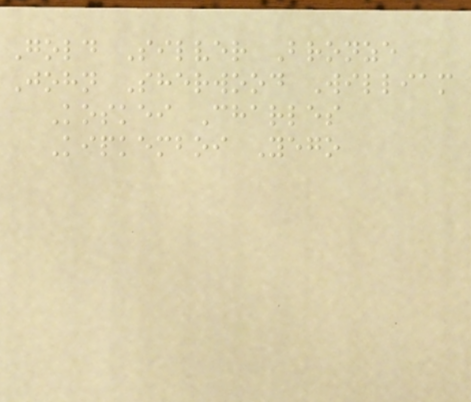Gold Silver Bronze
John Sherwood William
Koskei Charles
Kipkemboi Yego
